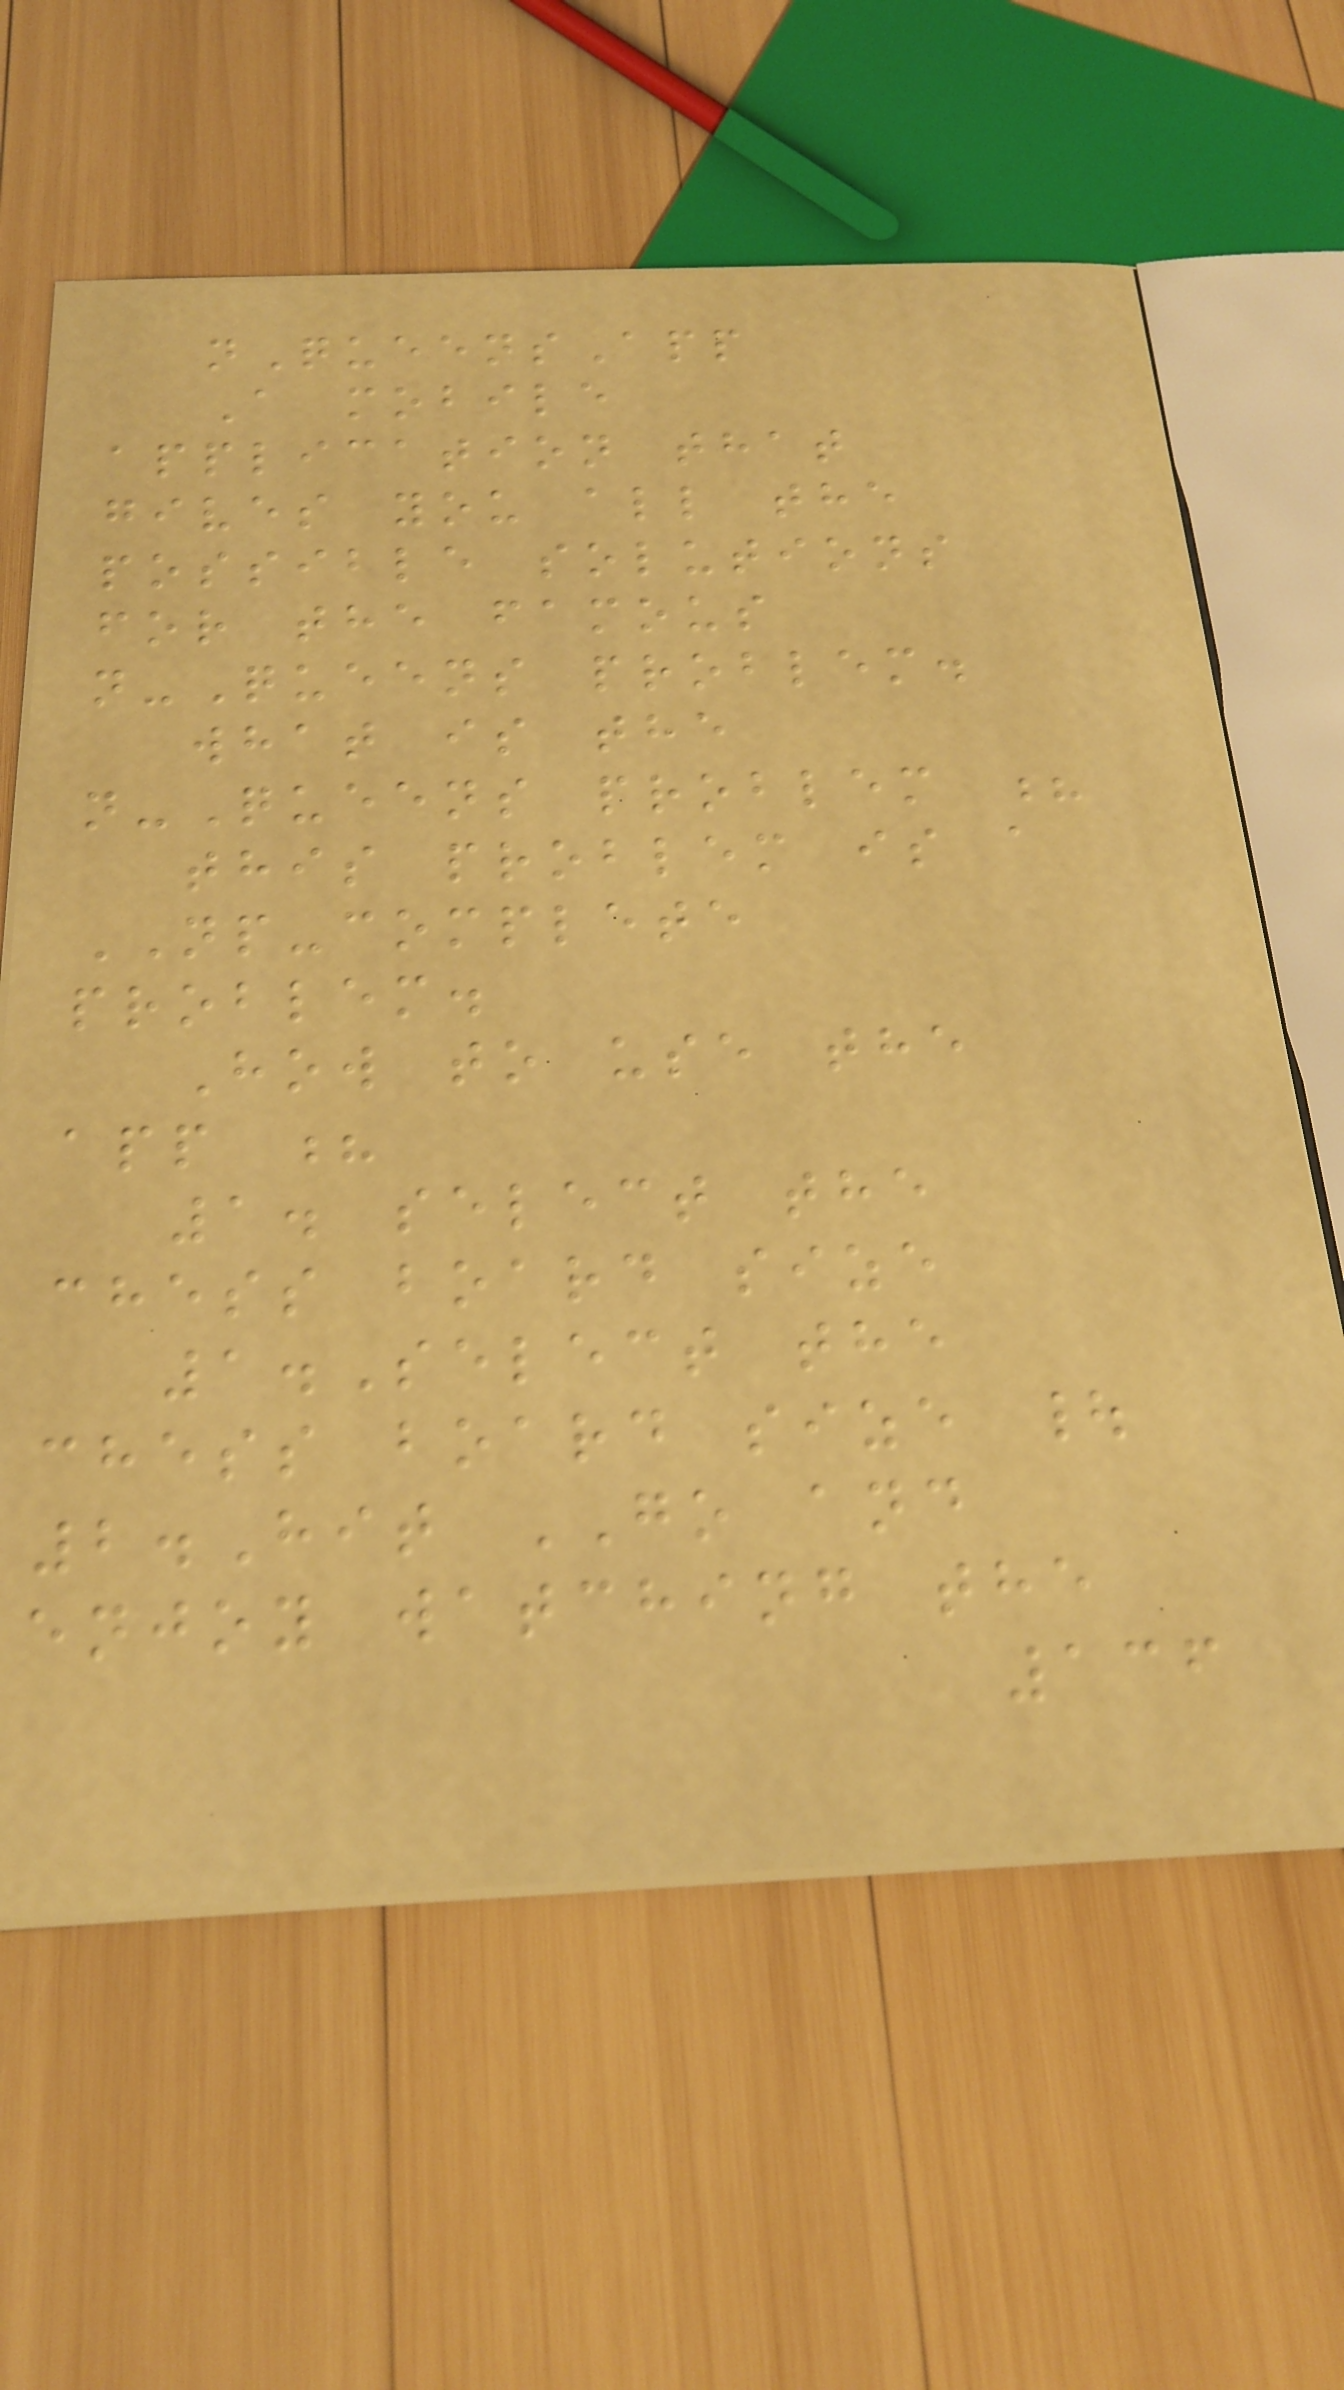nQueensApp
A mobile
application that
gives you all the
possible solutions
for the famous
n-Queens problem.
what is the
n-Queens problem ?
this problem is a
NP-complete
problem.
How to use the
app ?
1. select the
chess board size
1.Select the
chess board size |
2.Hit GO and
enjoy watching the
136
